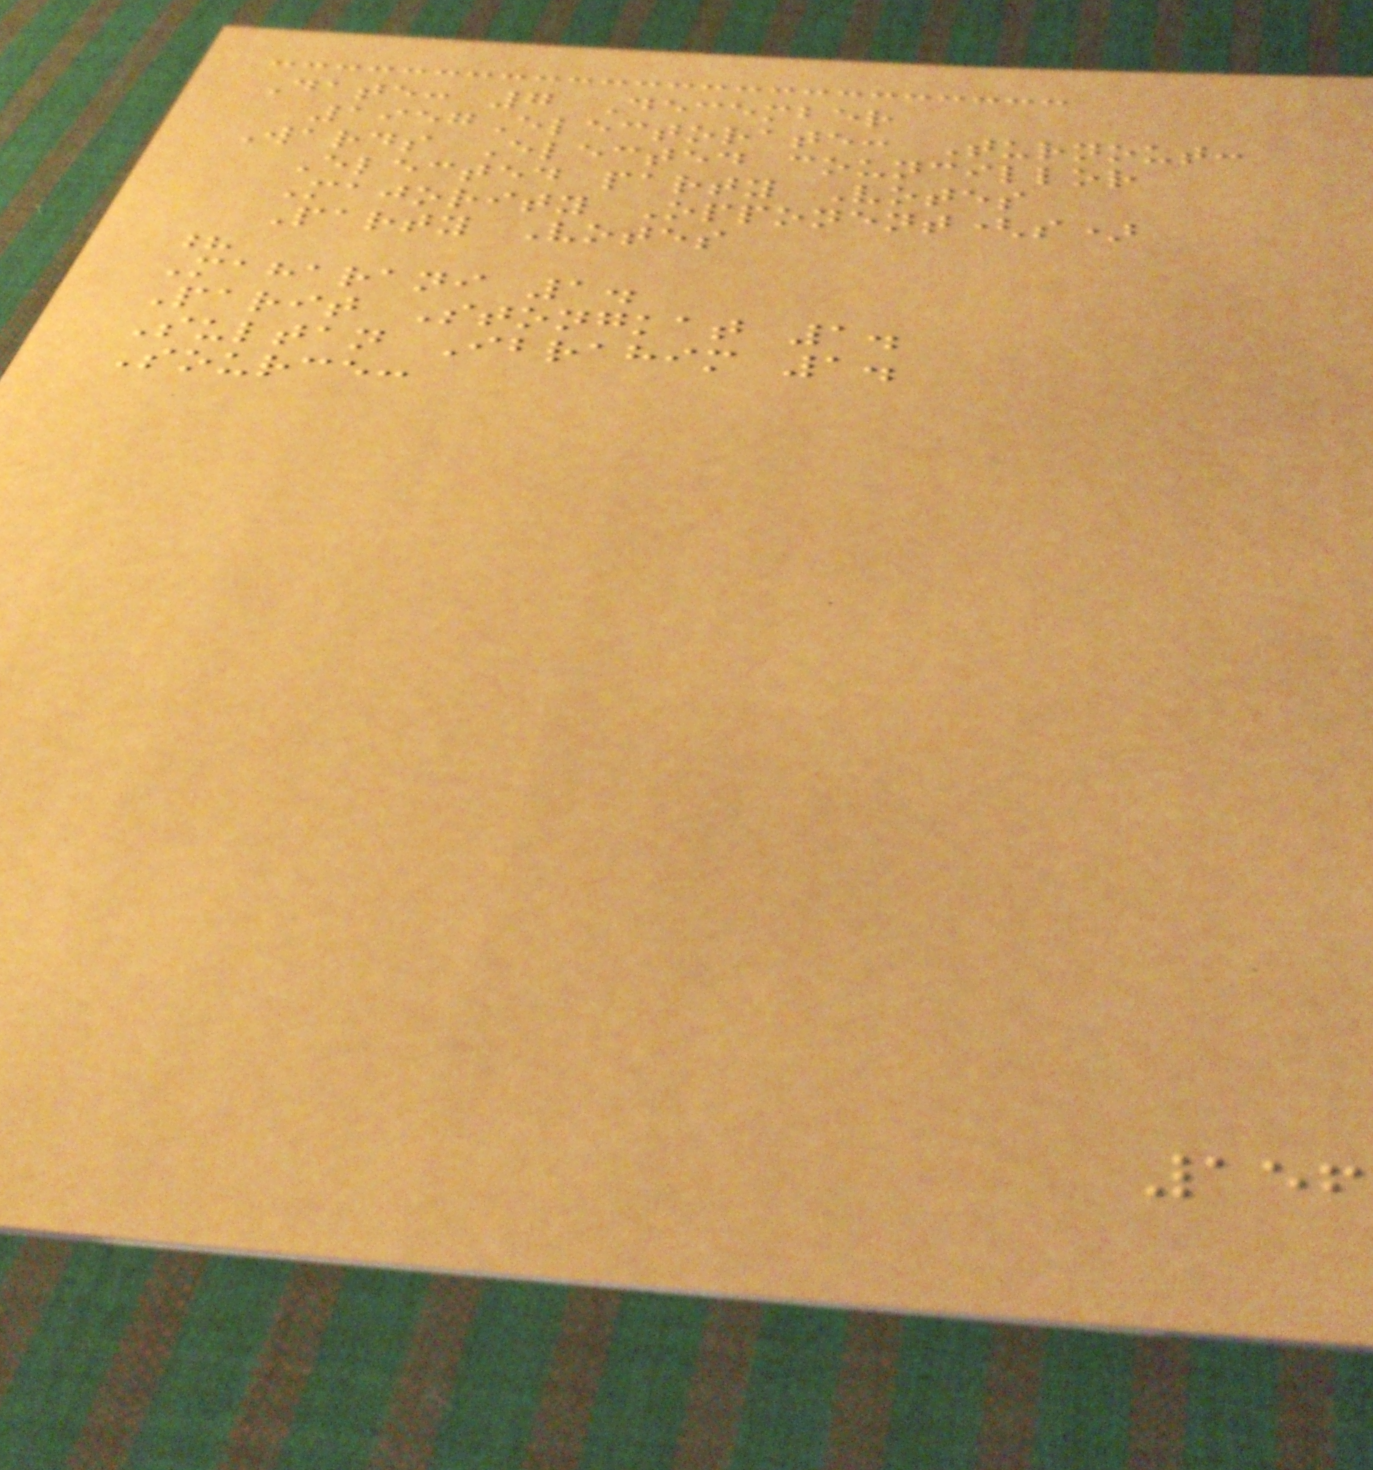Date: 7 December
1957Electorate: Turnout:
Wards Elected councillor
Elected party Votes
Majority Opponent(s)
Party Votes
?
Maharani 1.
Parit Stongkat 1.
Sultan Ibrahim 1.
Source:
156
